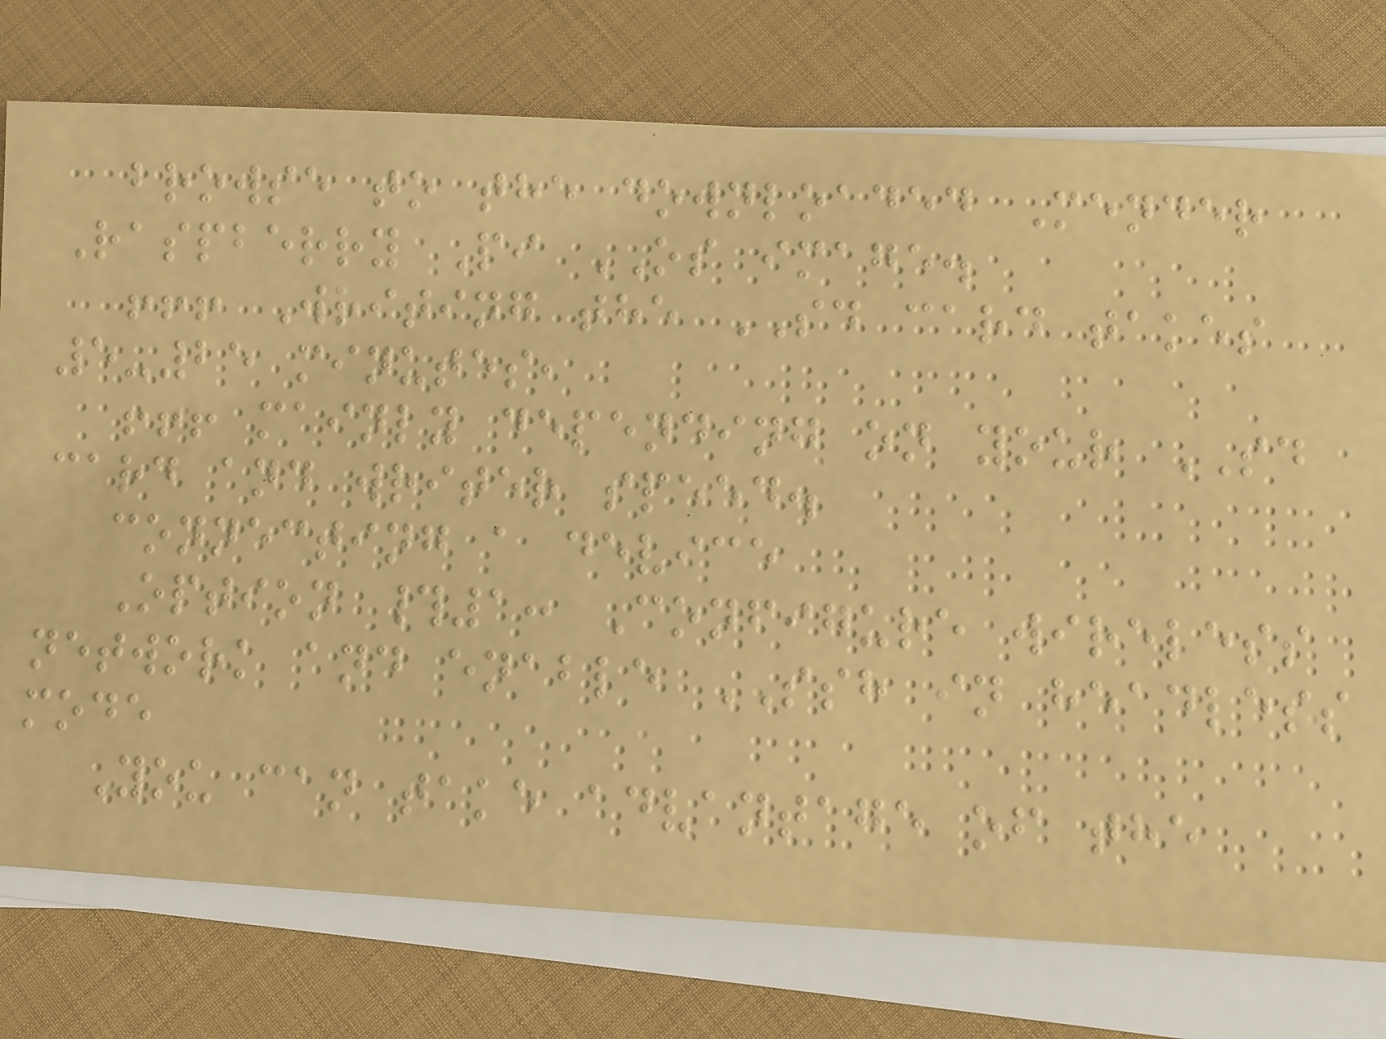browse to the downloaded Mender
Raspberry Pi OS image.
!!! Writing the SD card takes
5-25 minutes,
!!! mainly depending on your SD
card and writer speed.
connecting a device
Option #1: Configure wireless
network and enable SSH in headless
mode
You can take advantage of the
